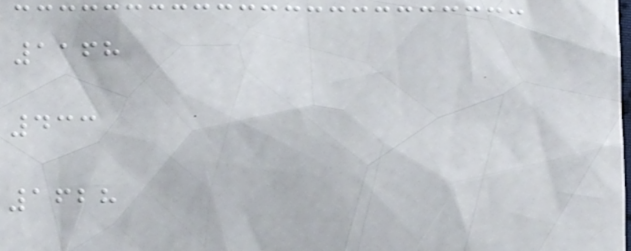1168
433
1628
